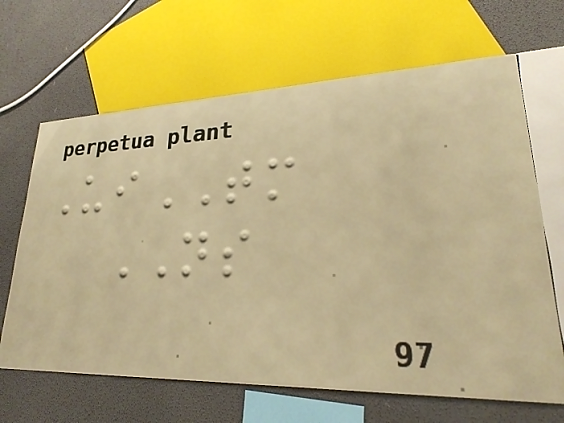UiTM
NS
